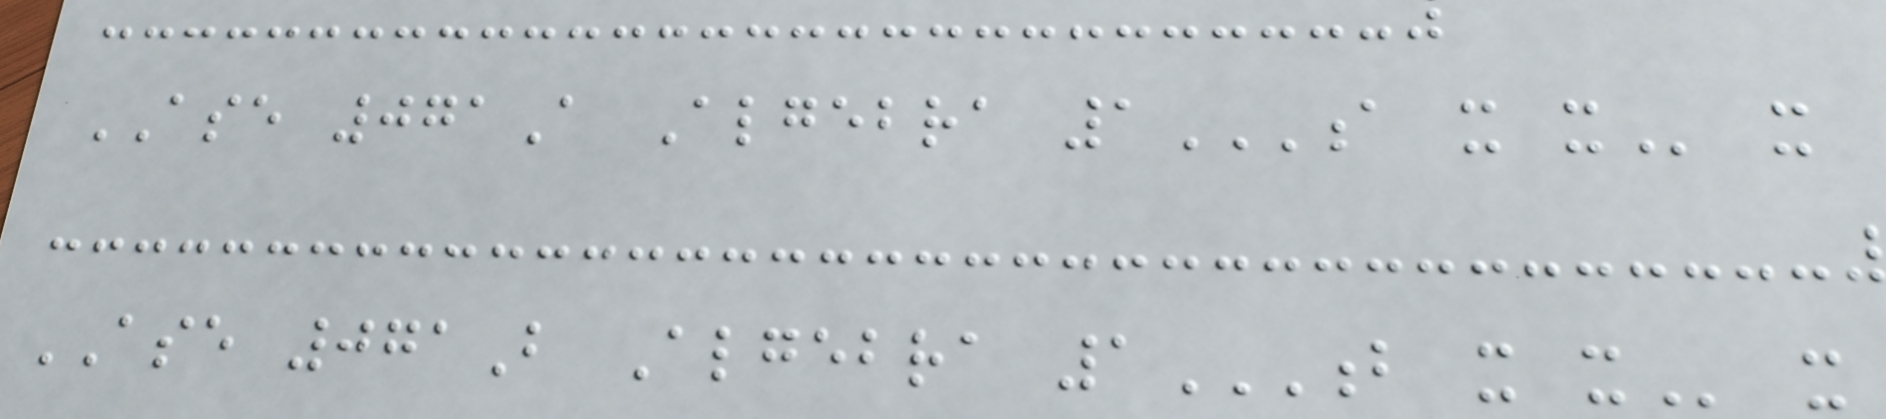ASE 071A Algebra 1A X X x
ASE 071B Algebra 1B X X x
